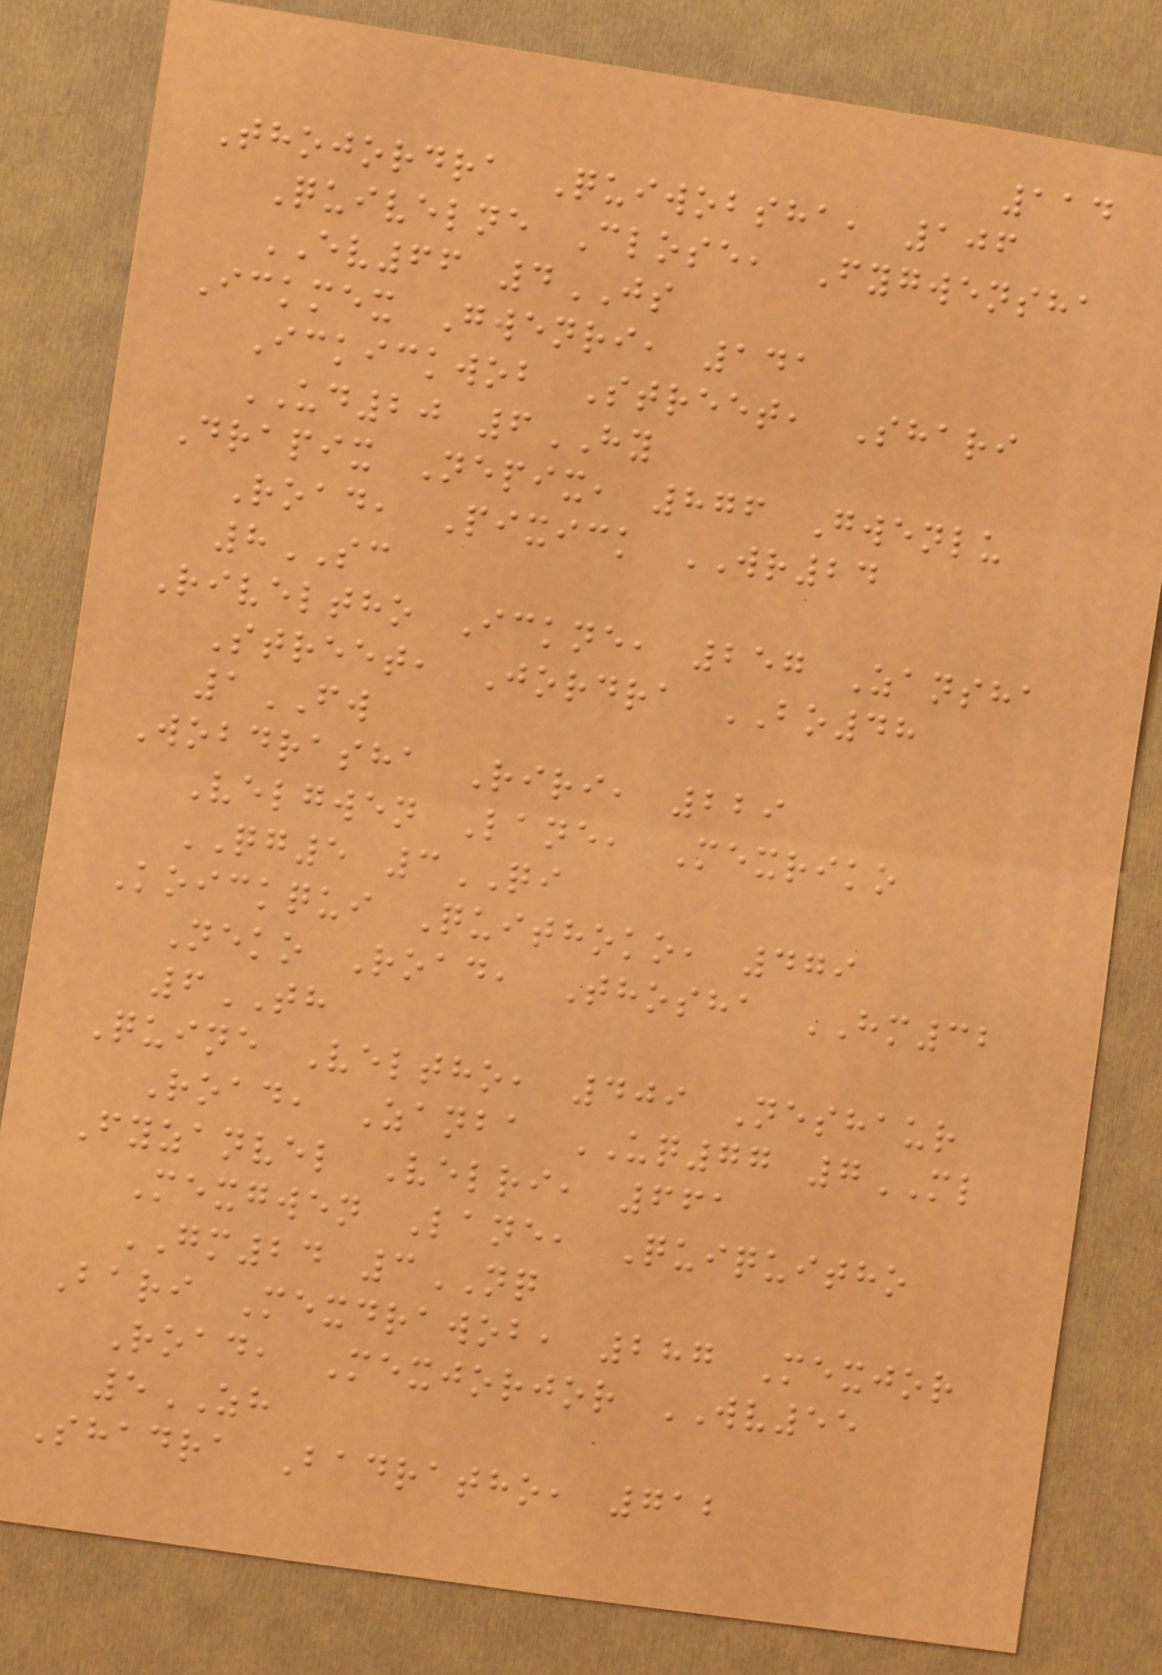114
Thojordra Quiwobsha, 106
Quivelne Close, Fygwensha
EV66 4JS
Ickmex Gwenri, 141
Ickickwob Street, Shari
UD20 6HY
Drapix Nepix, 876 Gwenlu
Road, Pixick WR24
8SC
Riveltho Ickne, 257 Zansha
Street, Jordra BO48
1FW
Wobdrasha Riri, 229
Velgwen Lane, Mexriko
QG5 3QI
Koickqui Quithoko, 479
Neko Road, Thosha HM32
6TH
Quine Veltho, 409 Neshaur
Road, Zanba UQ77 7ML
Fyzanvel Velri, 661
Mexgwen Lane, Quiquitho
GM24 3NQ
Bari Mexdrawob, 287 Mexjor
Road, Mexjorjor WV55
5ZH
Shadra Badratho, 712
